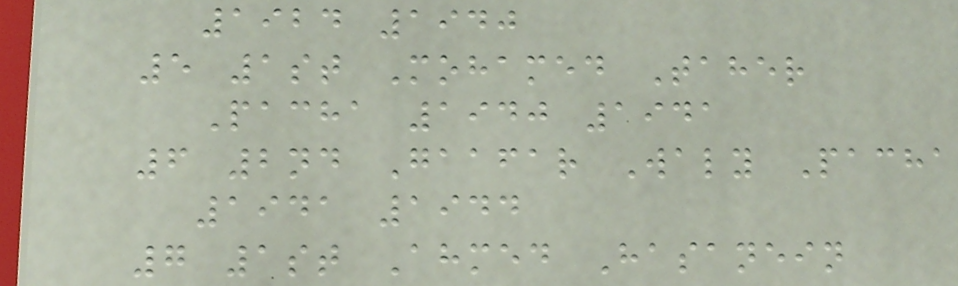1924 1940
5 1st Mohamed Taher
Pacha 1940 1941
6 2nd Gaafar Waly Pacha
1941 1944
7 1st Ahmed Hasanein
